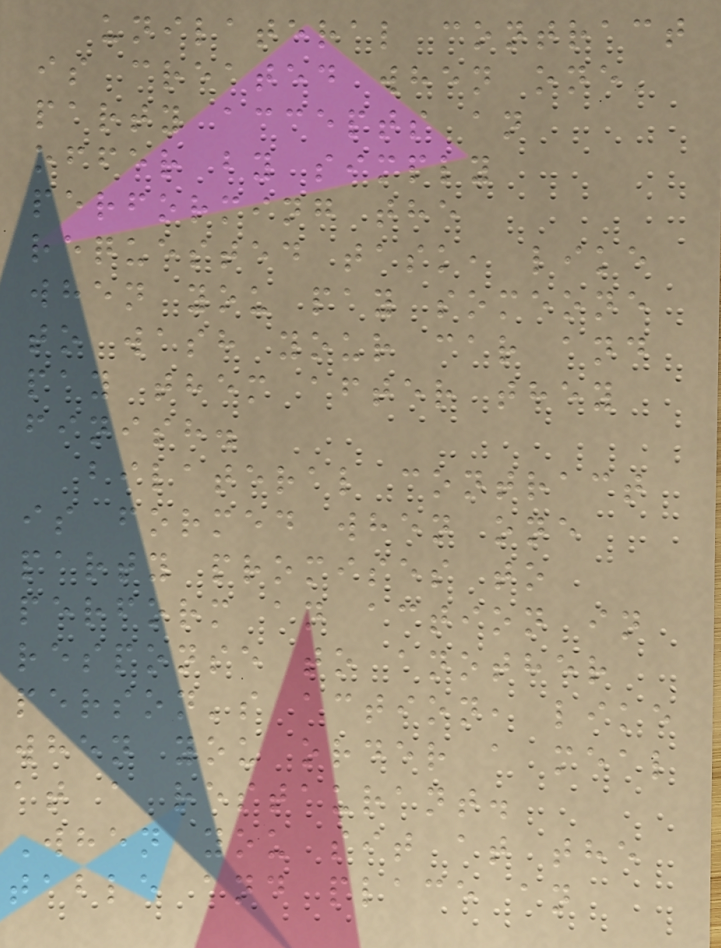unilateral contract
is created when one
party accepts an
offer by simply
performing the
requested task, like
when you pay someone
to wash your car and
pay them after they
finish.
bilateral contract
is formed when one
party promises to
perform an action in
response to another
person's action, like
when you order a meal
at a restaurant.
When you sit at the
table and place an
